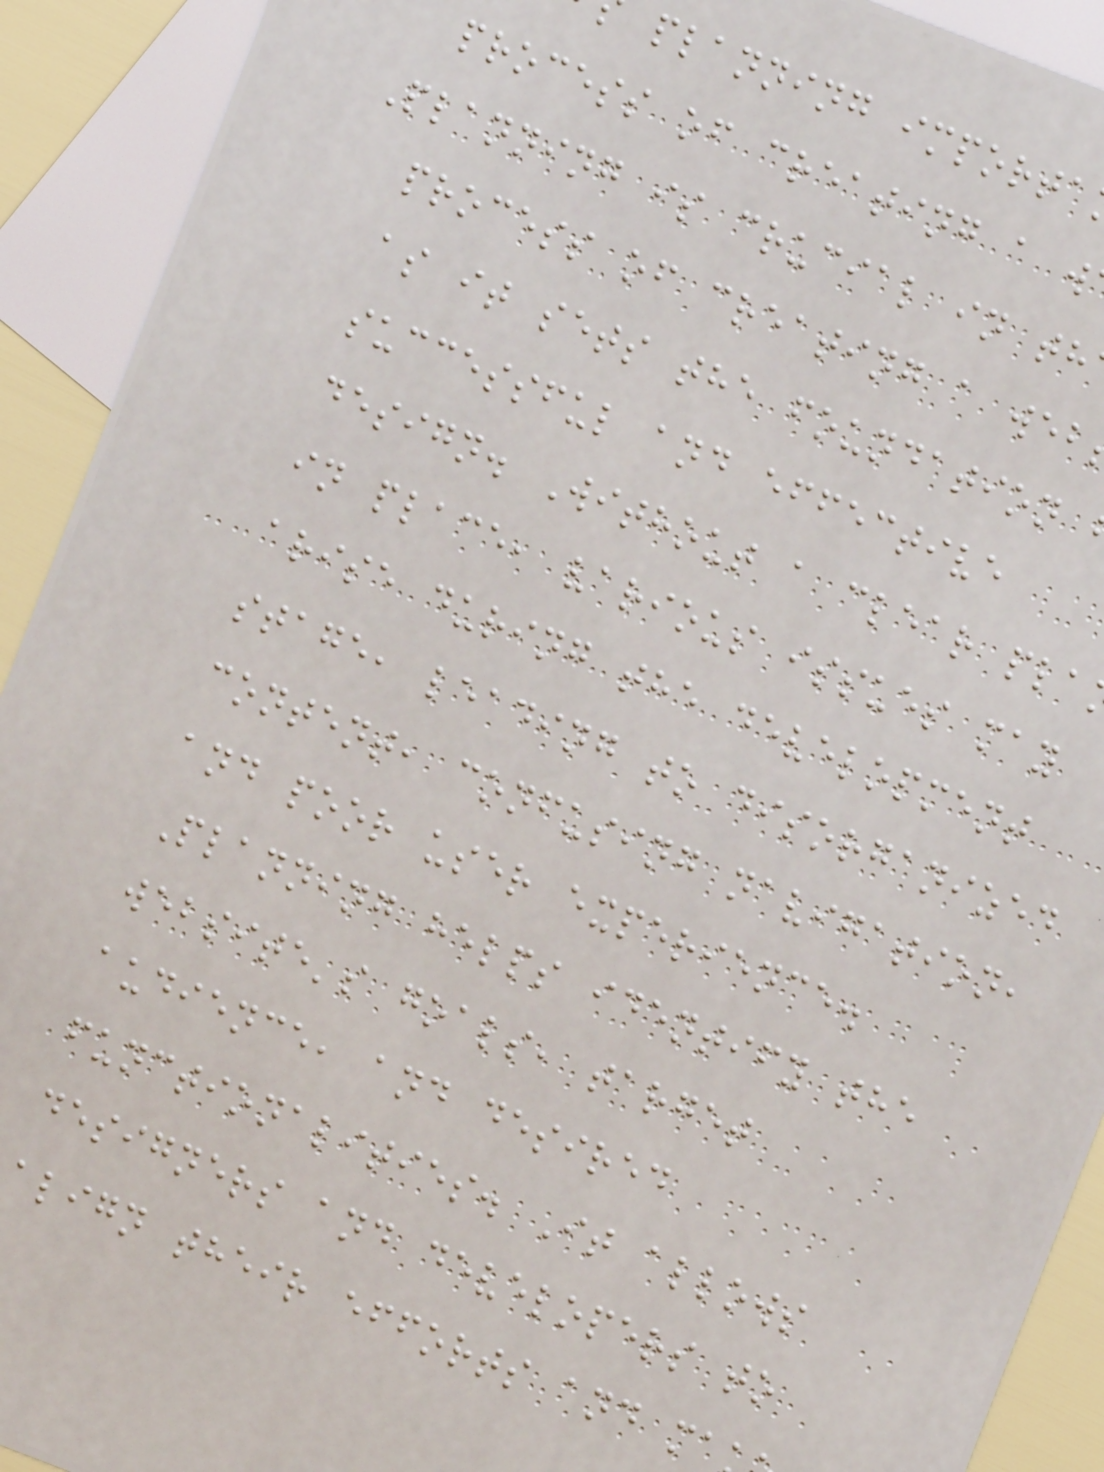planning importa
process of creating a w
Planning is crucial in th
process of creating a web
as it sets the foundation
successful and effective
design. Without a clear pla
in place, various issues may
arise during the development
stage, leading to disorganized
content, confusing navigation,
and poor user experience.
Planning helps identify the
website's goals, target
audience, and desired
functionalities. It allows
designers and developers to
align their efforts and ma
